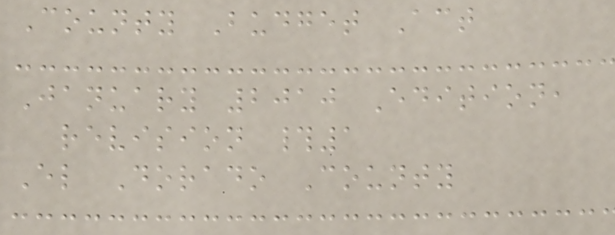County Budget Act
January 2010 Edition,
revision #1
El Dorado County
